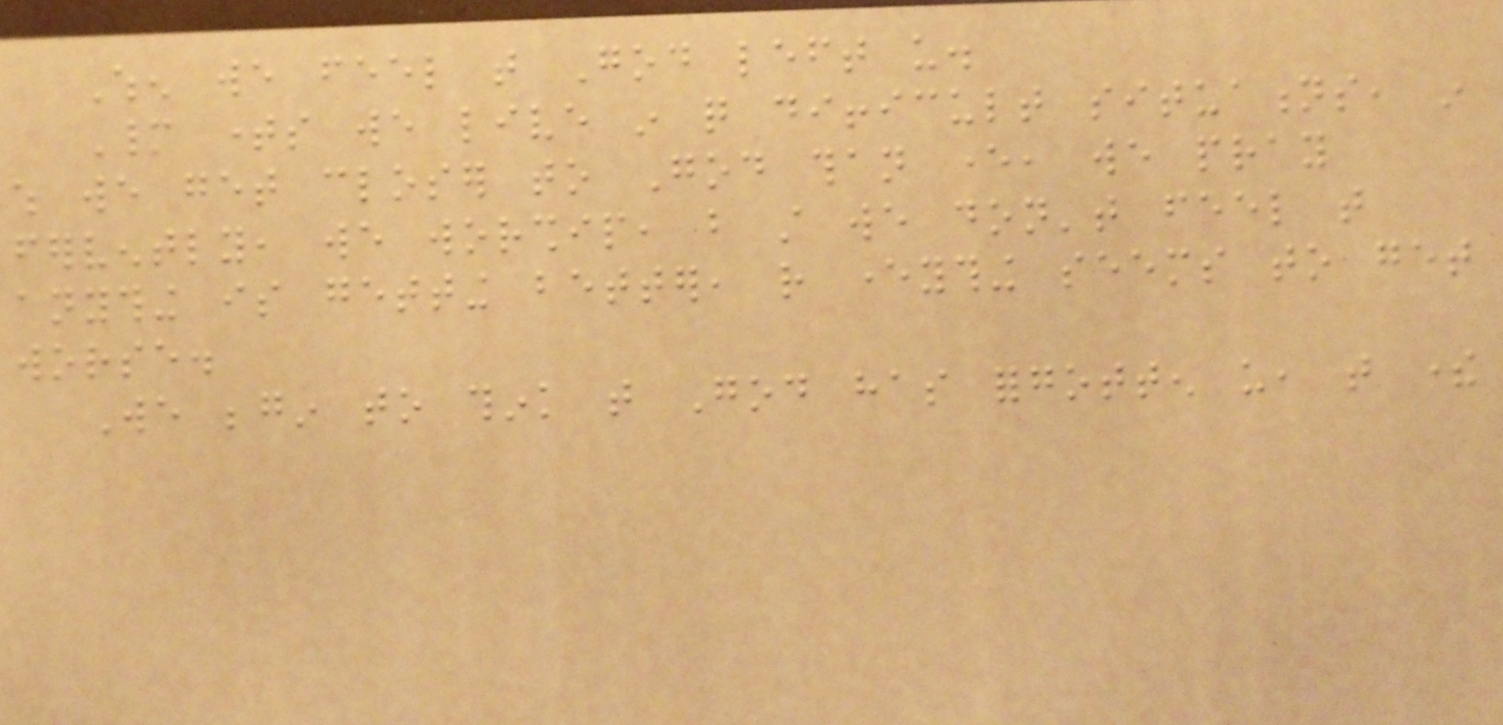When we feel that God left us.
Many times we live in quite difficult situations, in
which we get closer to God than ever, we pray
fervently, we worship, but still we don't feel that
anything is getting better, rather everything seems to get
worse.
We begin to think that God has forgotten us, that there
